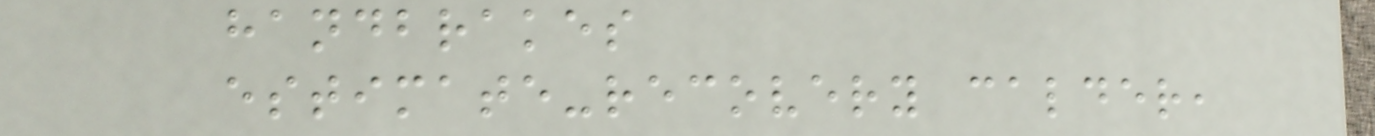handbrakes
estimate-recovery calder,
